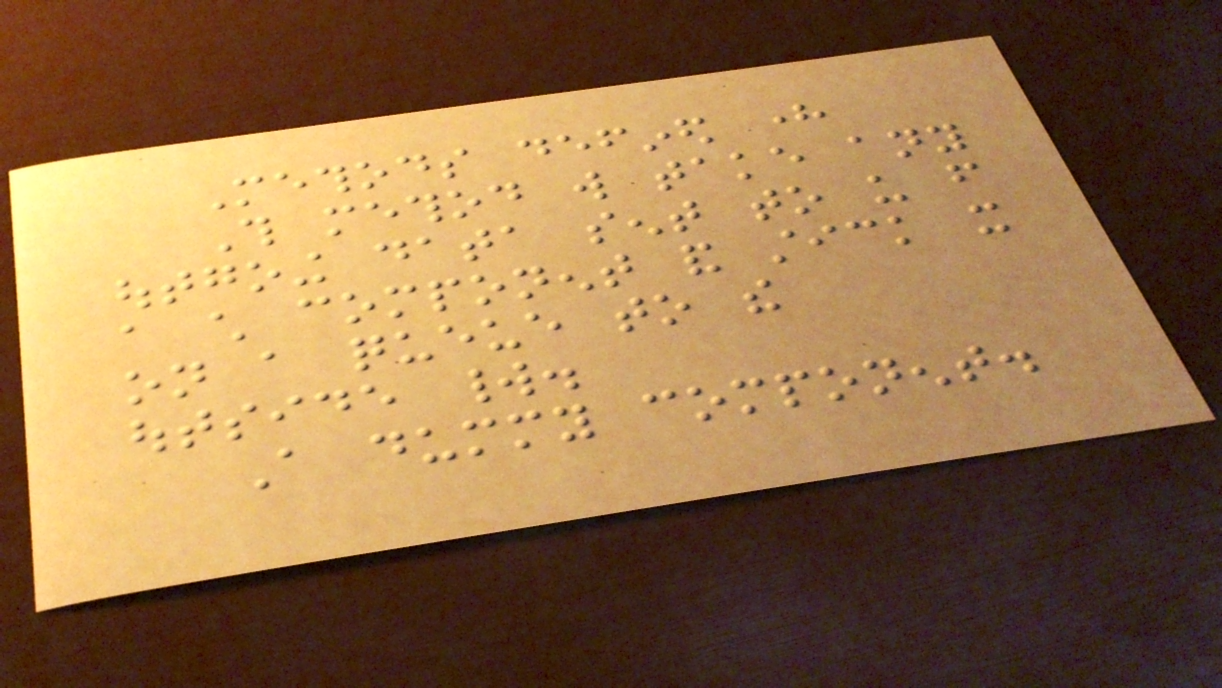Methods defined here
This method will take any
outgoing data sent to us from
a child component and stick it
on a queue to the
outside world.
A dummy component.
